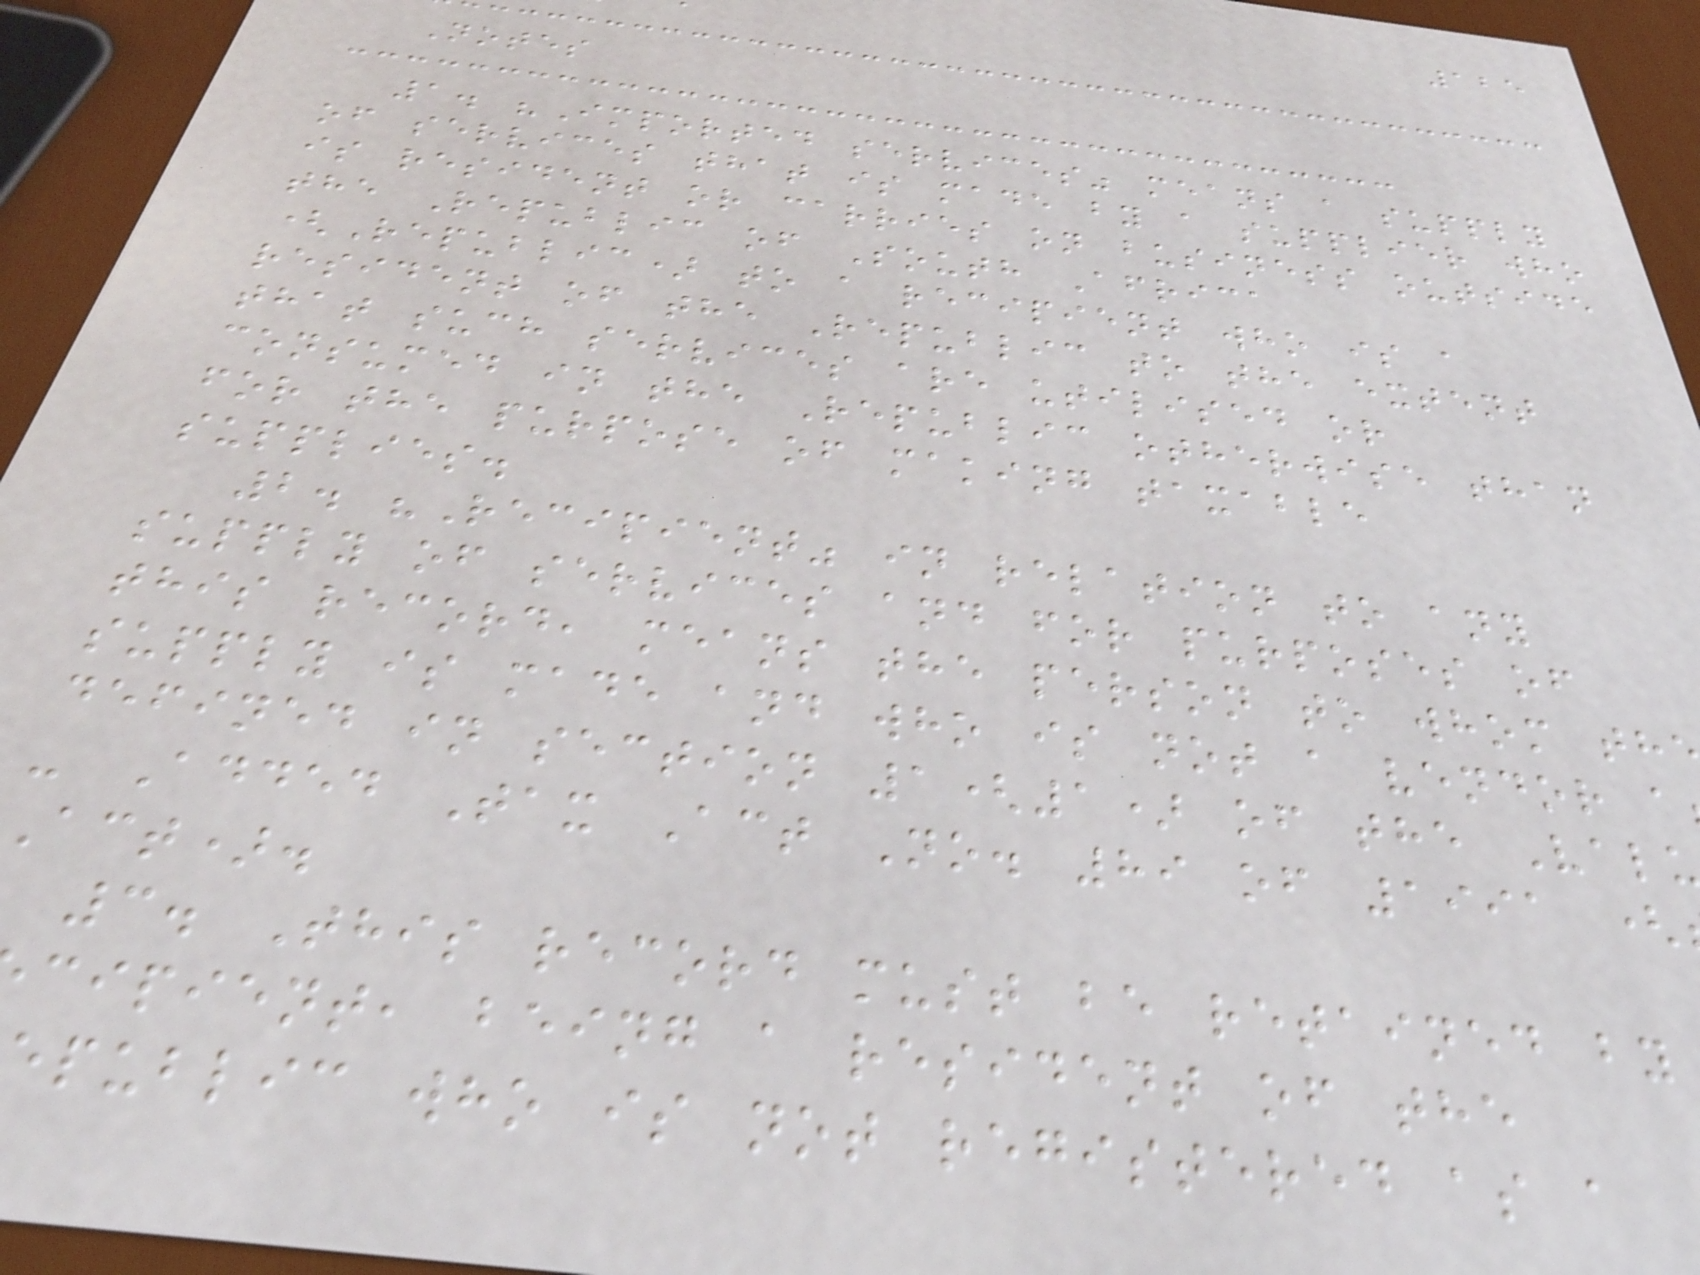125
Notes
1. "Imported services" means a supply
of services that is made by a supplier who
is resident or carries on business outside
the Republic of South Africa
(Republic) to a recipient who is a
resident of the Republic to the extent
that such services are utilised or
consumed in the Republic otherwise than
for the purpose of making taxable
supplies.
2. "Recipient" in relation to any
supply of services and for purposes of
this record, means the person to whom th
supply is made and who is not a vendor a
defined in section 1(1) of the Val
- Added Tax Act No. 89 of 1991 (
act).
3. This record must be retained by
cipient, being a resident of the
epublic who is not registered as a
